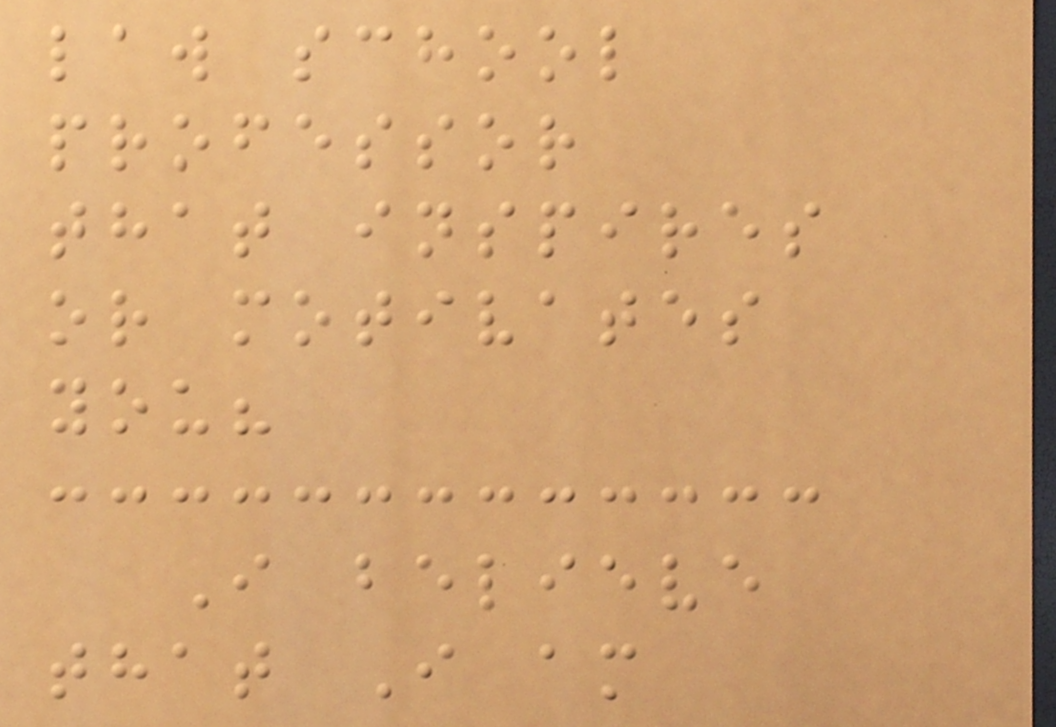law school
professor
that inspires
or motivates
you?
I believe
that I am
